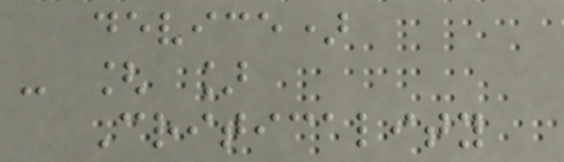device)
- [ ]
Criticality
